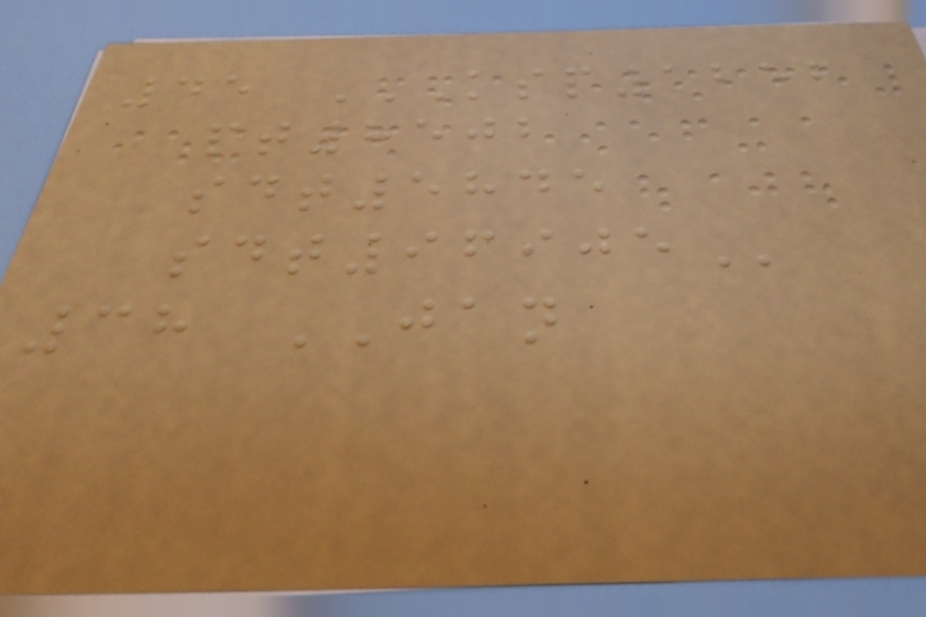45 KSP1252
PT8502
SDT5845
SDT96905
38 JAN
